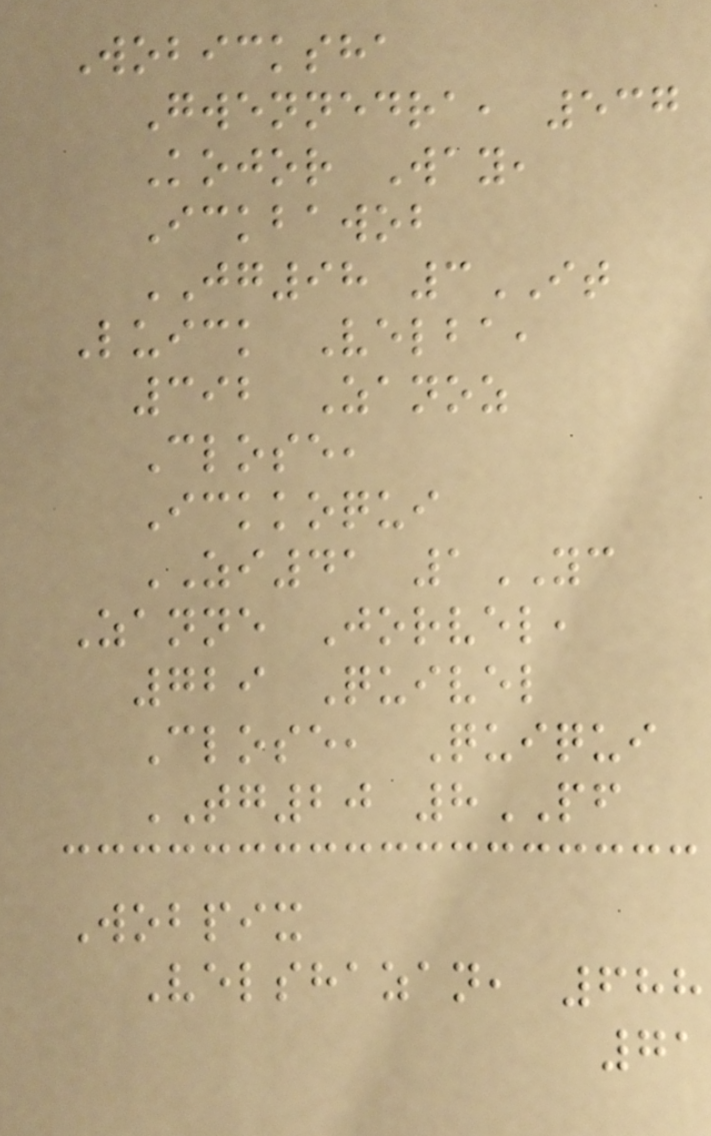Wobicksha
Gwennedra, 537
Kojor Way,
Ickbawob
JG98 3IT
Luick Velba,
392 Zanoz
Close,
Ickkoqui
ZI41 1YC
Zanne Jorvel,
729 Quivel
Close, Quiqui
TG20 8PF
Wobpix
Velshazan, 688
71
